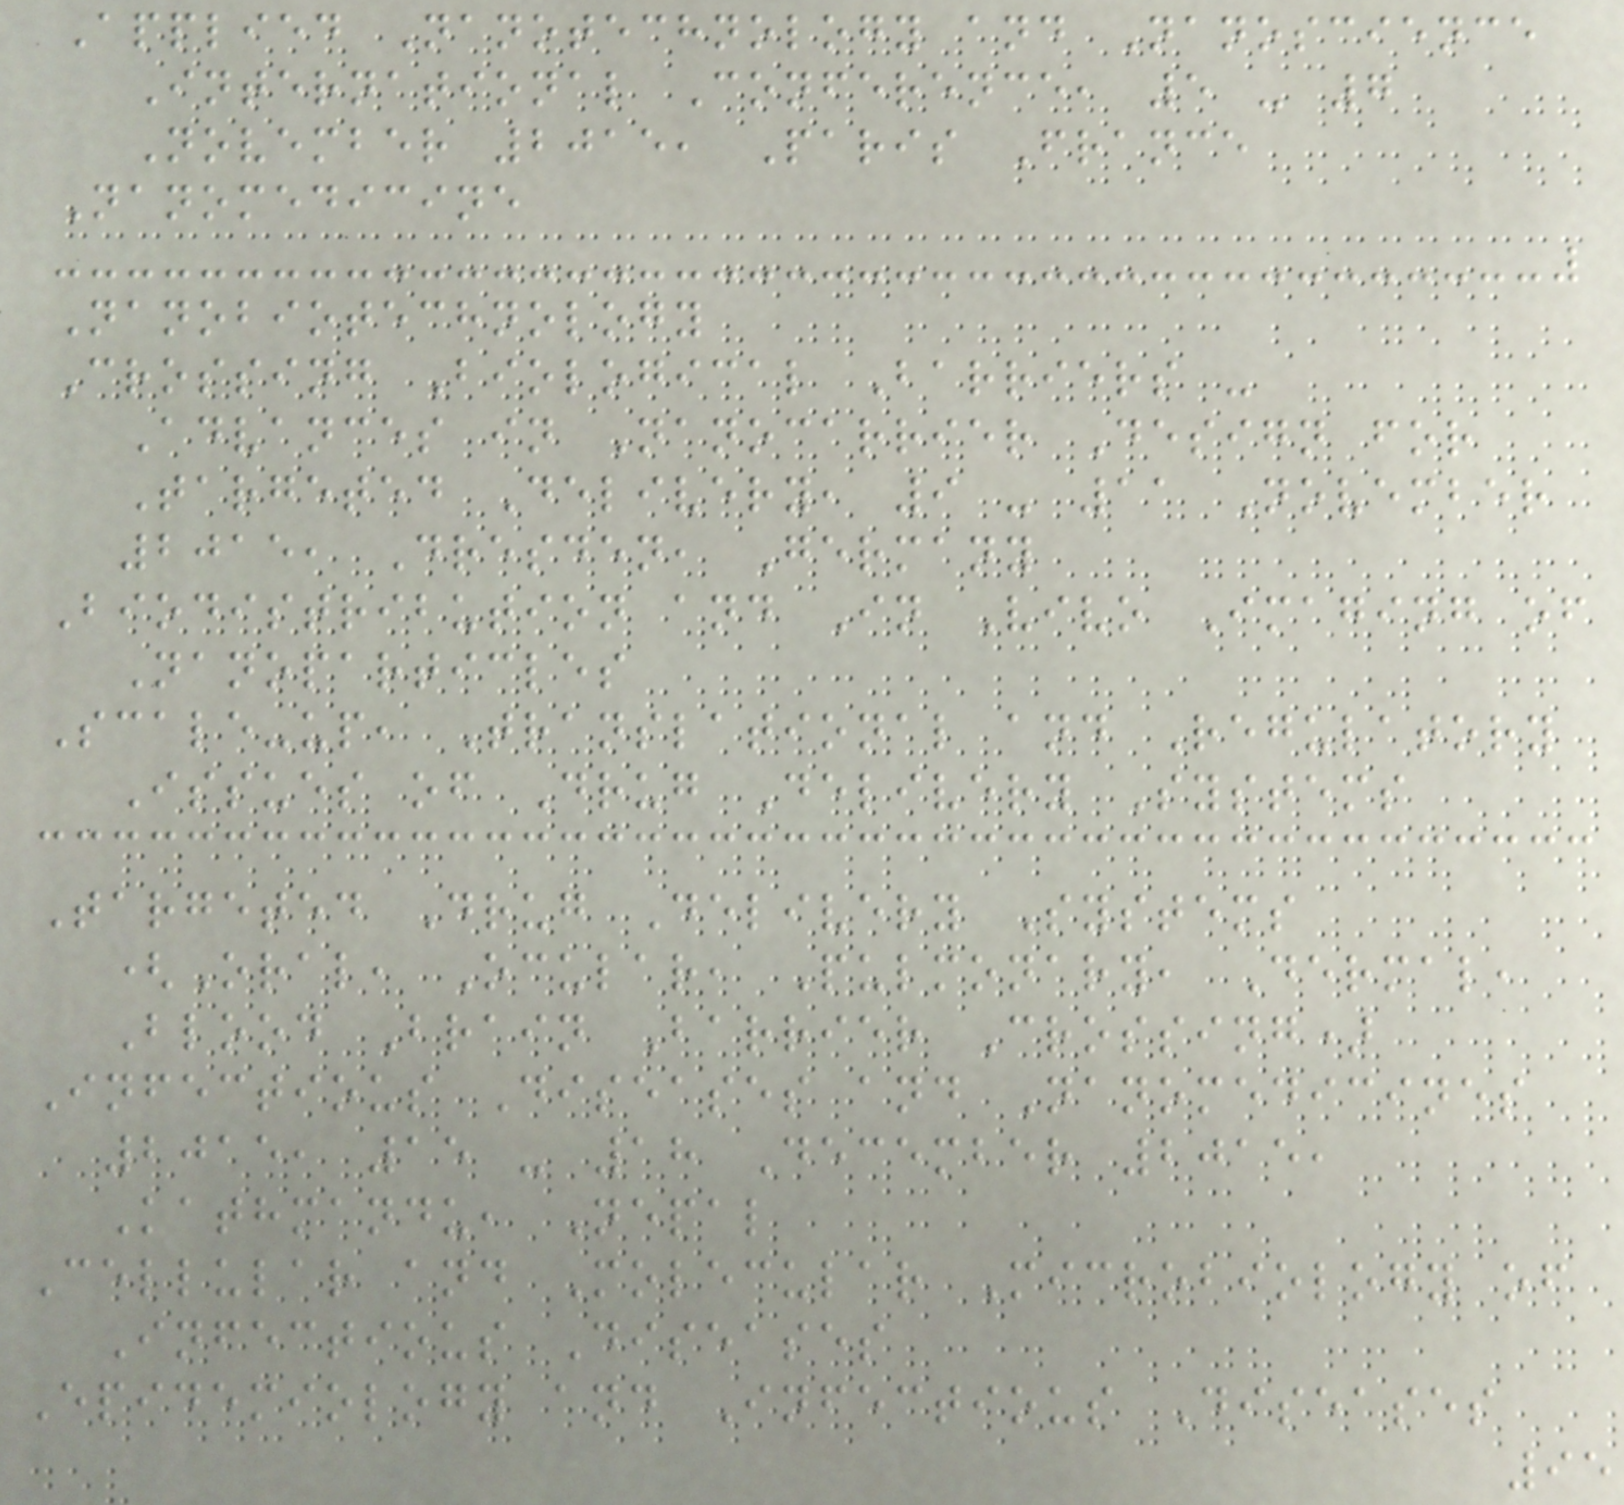Applied Nanotechnology and Nanoscience
International Conference, 5 - 7
November 2015, Paris France
Nanomedicine
Nanobiotechnology
Crossing Biological Barriers -
Advances in Nanocarrier Design for
Targeted Delivery, 9 - 11 November
2015, Dresden, Germany
Biodistribution and In Vivo Imaging of
Nanoparticles
Scale-up, Translational and Regulatory
Issues of Drug Delivery Systems
Targeted Drug Delivery Systems
(Oral, Ocular, Pulmonary, Dermal,
Blood Brain Barrier Crossing)
Infectious Diseases and Nanomedicines
2015, 15 - 18 December 2015,
Kathmandu, Nepal
Cellular and Molecular Microbiology of
Infectious Diseases
Epidemiology and Infectious Diseases
95
